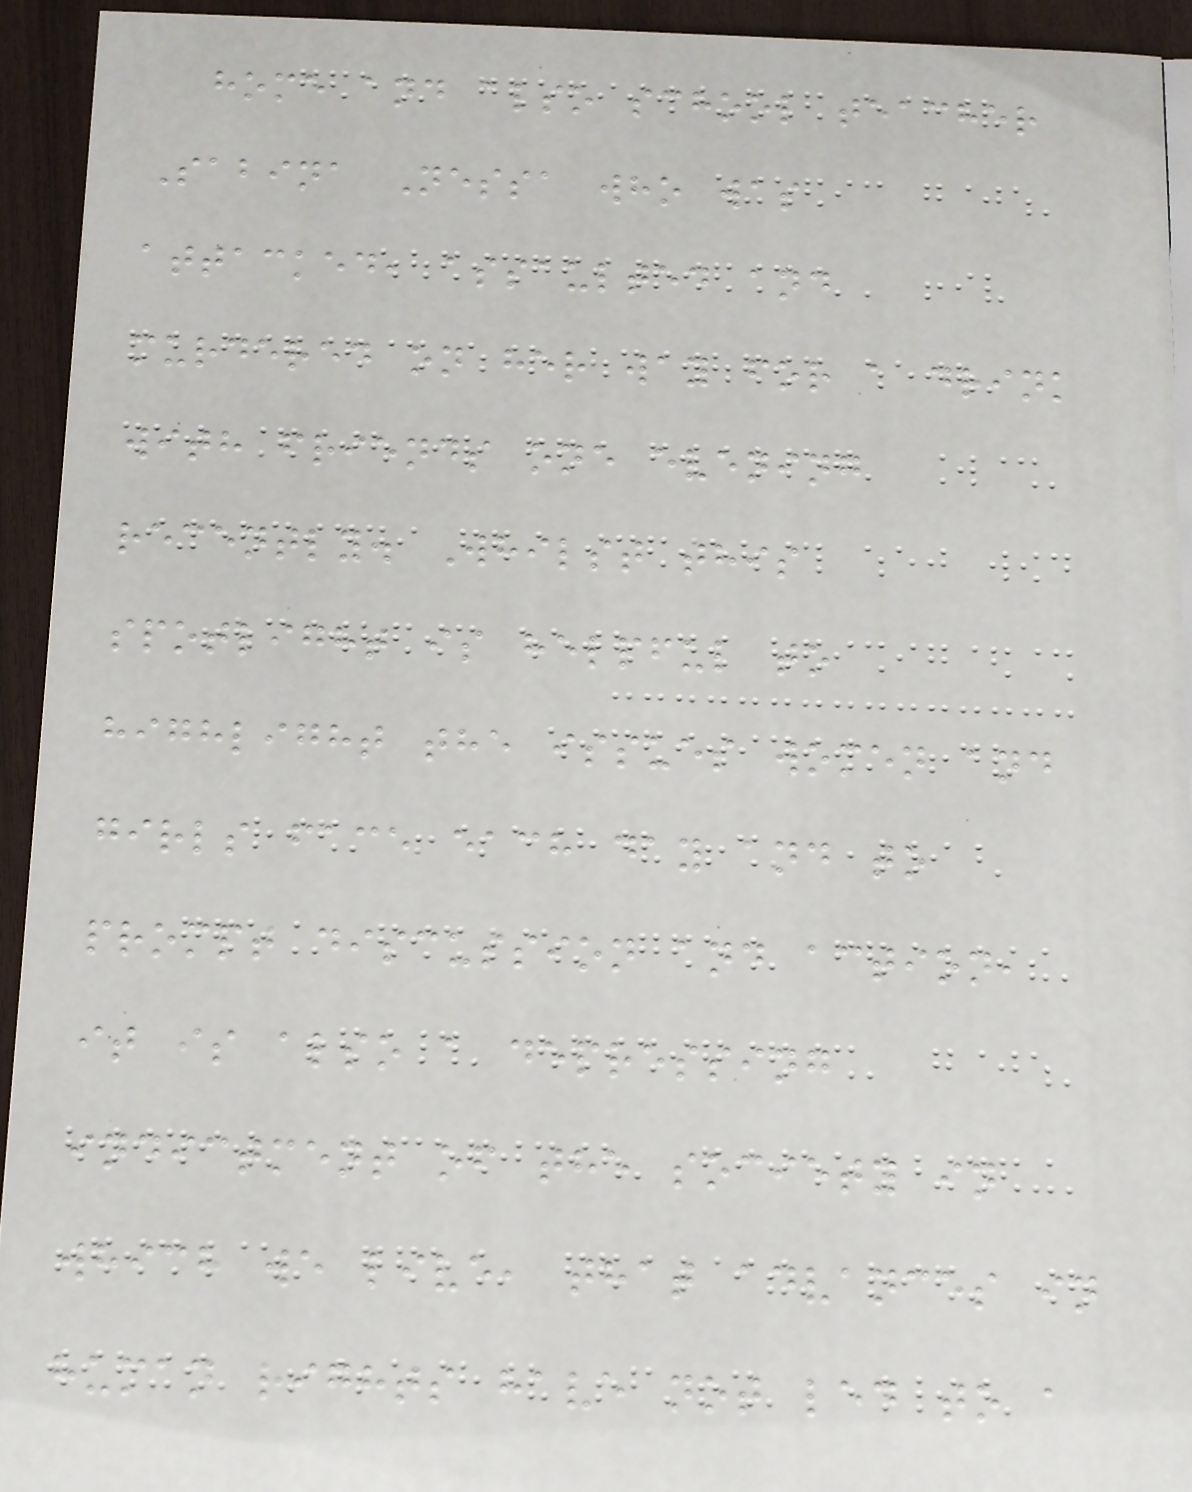home and also school teacher
Sabina Nessa who was
attacked, assaulted and
murdered on her way for a drink
with friends one evening
recently. Whilst this
spotlight is helpful to
highlight the issues women and
girls face each day and to
prompt discussion and action,
it is also a depressing
indictment of the society in
which we live, that advances in
human rights have not led to a
